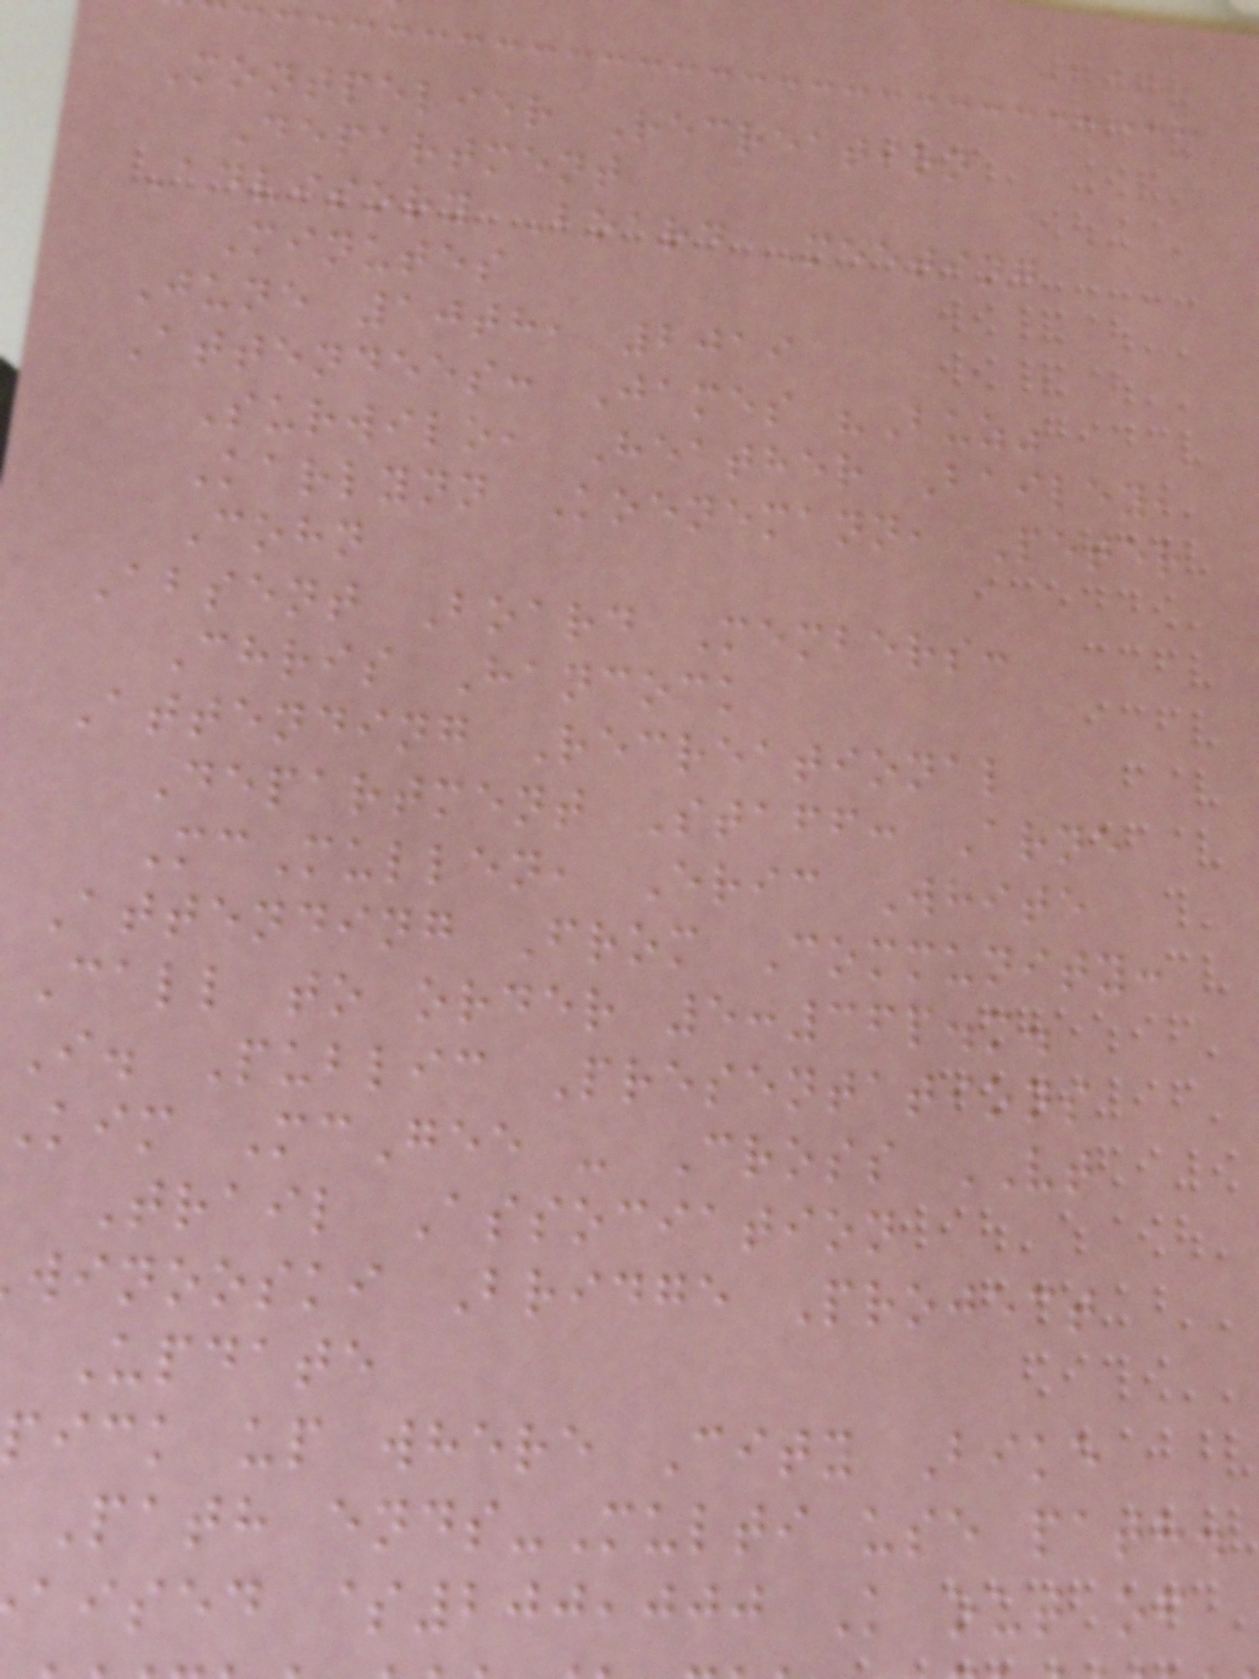Montpelier Recreation
Department
Advisory Board Meeting
Minutes
June 10th, 2019
Attendees: James "Buz"
Surwilo, Heather Bailey,
Karlynn Koenemann, Peter
Cohn
Absent Board Members:
Chris Hancock
Attending Recreational
Department Staff: Arne
McMullen, Eric White
Attending From Community:
Call to order 5:36p.m.
I. Public Presentations
kim McGee - Cross VT
Trail Association
winooski Bridge Project
Update
pick up where City Bike
Path ends-Multi use path.
aised $200,000 K out of
